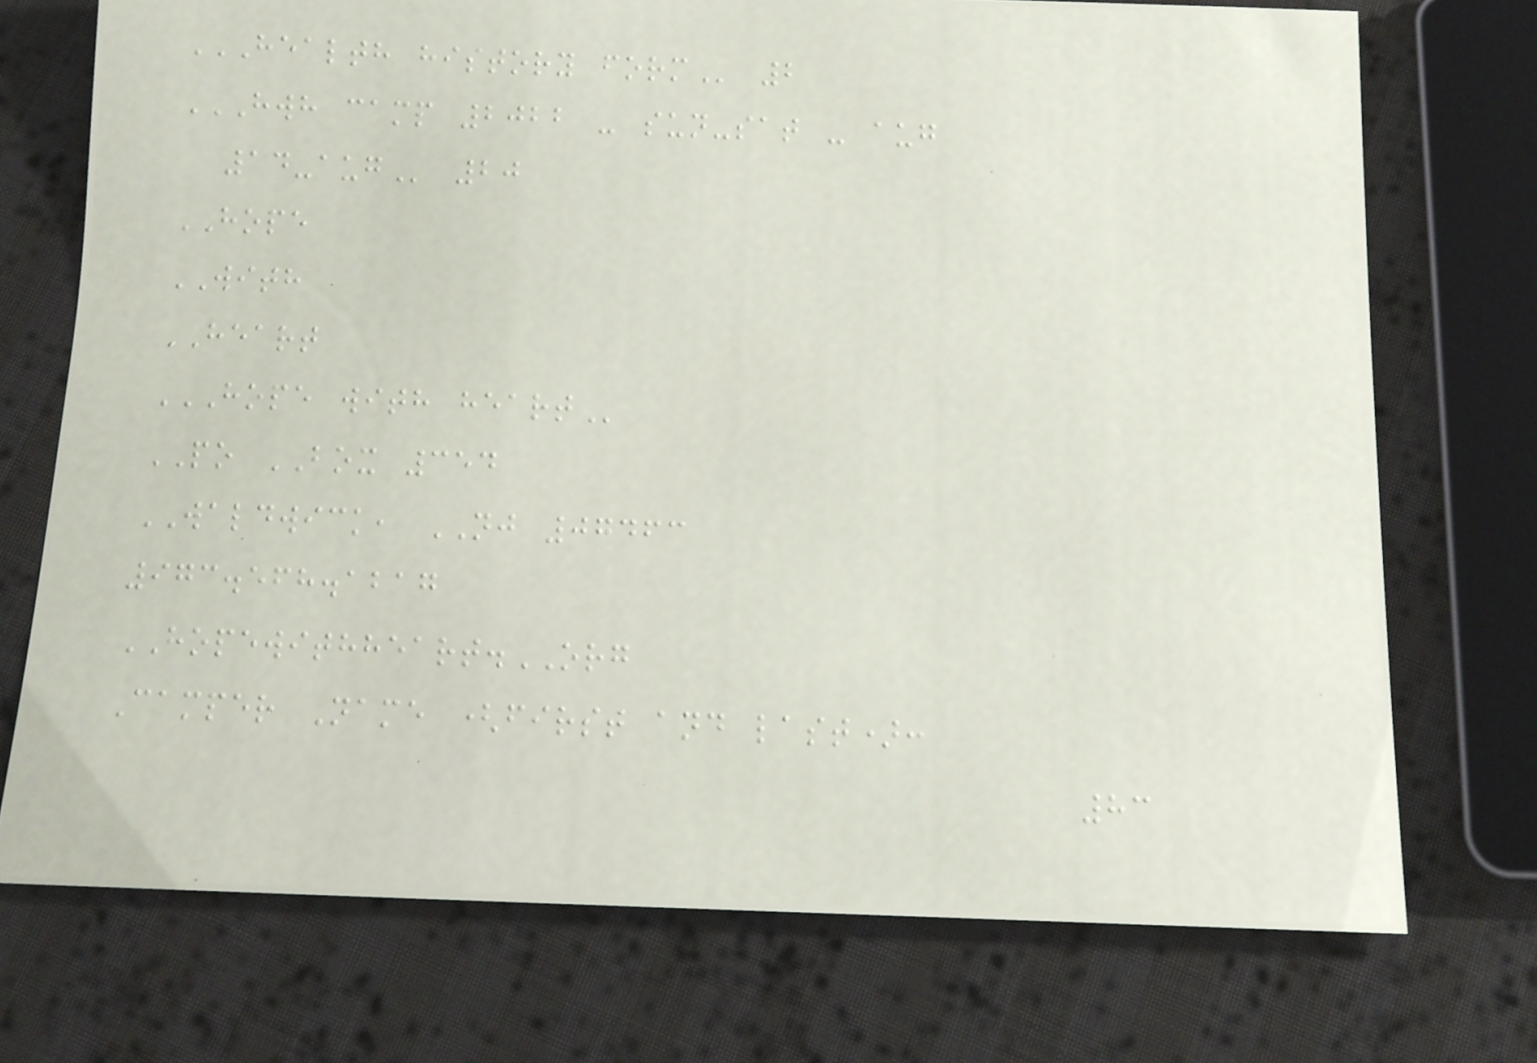HEALTH HISTORY FORM 2
HWH CAMP 2022 - SUN-SAT - AUG
14-AUG 20
HOPE
WITH
HEART
HOPE WITH HEART
PO BOX 354
WALDWICK, NJ 07463
973.568.1217
HOPEWITHHEART.ORG
Camper Name (first and last):
83
